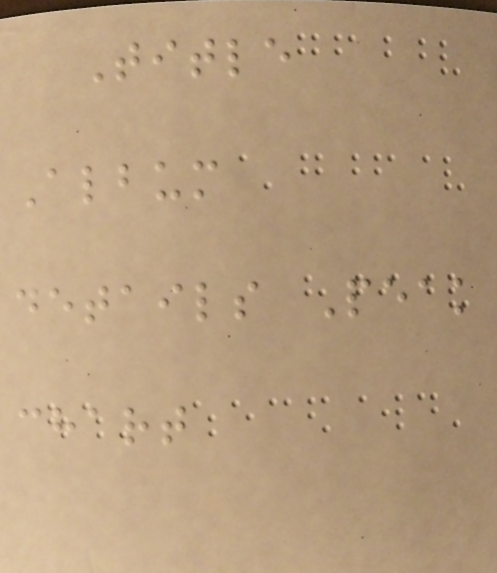Title
Album
details Peak
chart
